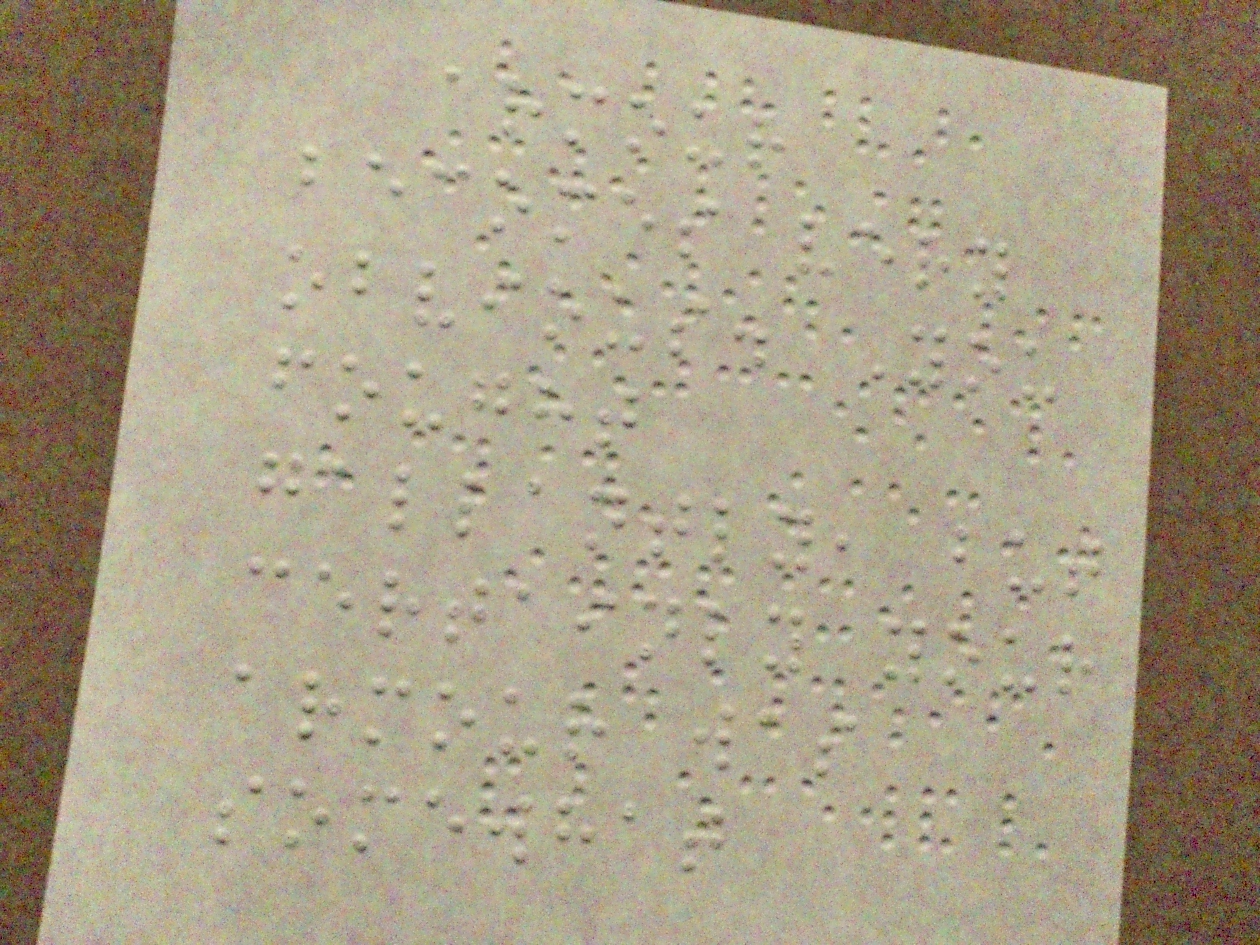armour
becomes very
obvious. You
fought
gallantly, but
certainly your
armour was
somewhat
